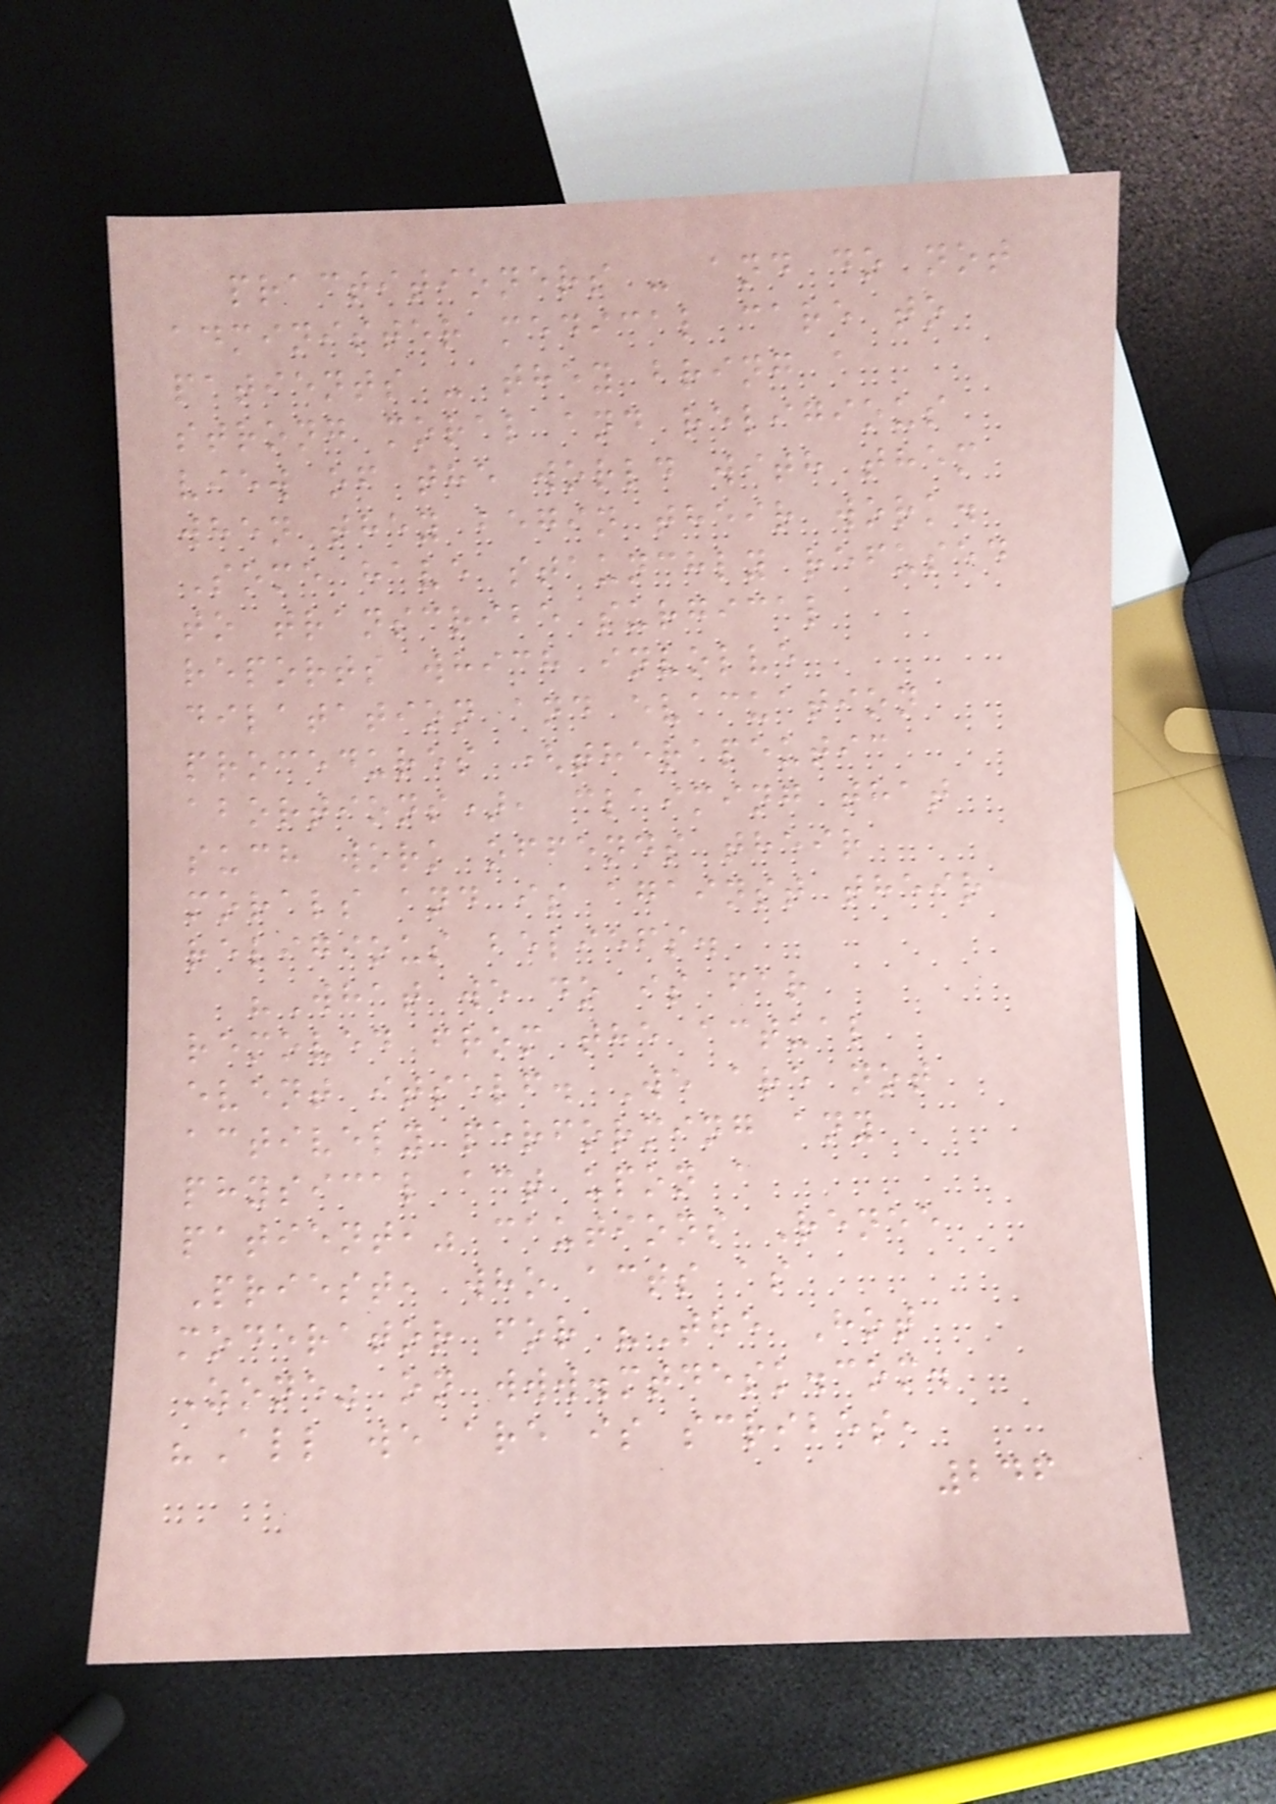practitioners - and do not
administer medical care to
patients - they bring a
strong moral and religious
view of the world with them
when they begin their work.
Some have staunchly refused
to transcribe surgical
reports which involve
dilatation and evacuation
procedures (therapeutic
abortions), claiming that
such work offends their
morals and is against their
religious beliefs.
"What we do is far
removed from the actual
event itself. We are not
actively performing any
physical act upon a
patient," cautions Renee
Priest, who acts as
moderator for "The Hot
Zone" on www.mtdesk.com.
"All we are is scribes,
246
